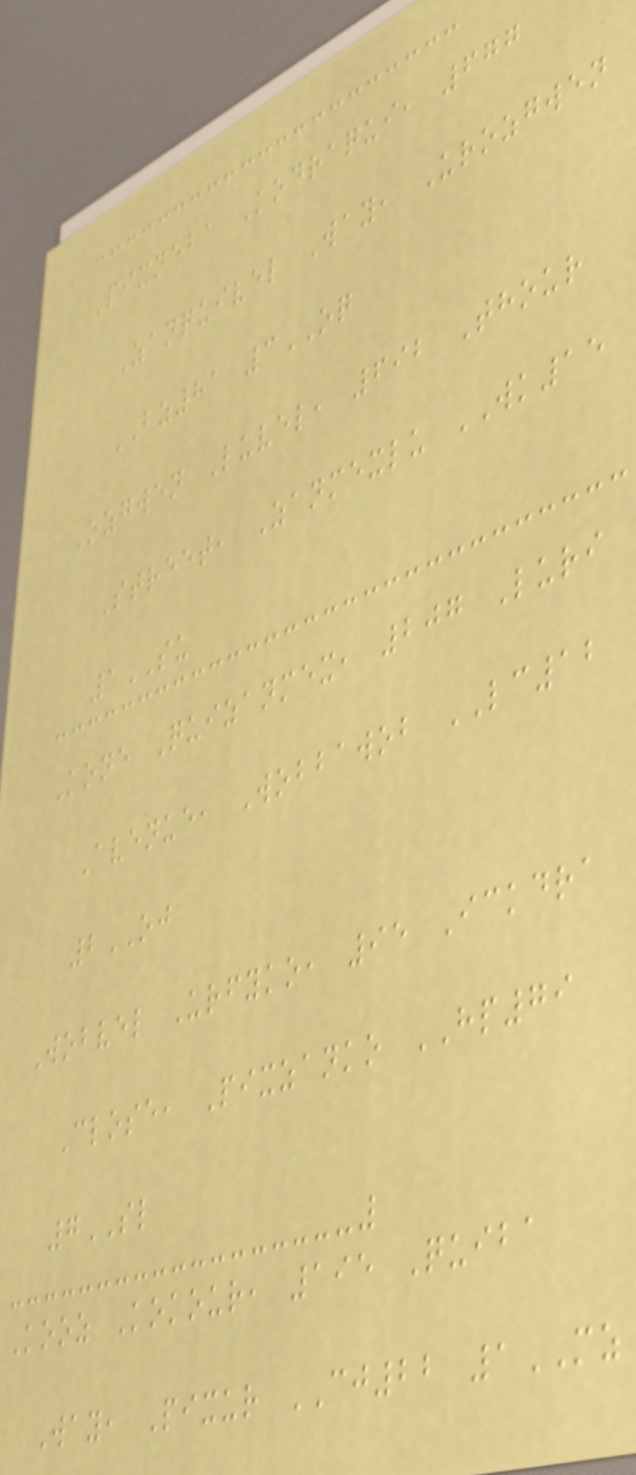Pixneba Kodraqui, 677
Zanquivel Way, Urozgwen
BZ81 3OQ
Ozgwen Luvel, 692 Thour
Street, Zanmexlu WK15
1SU
Kone Quizanmex, 207 Luri
Avenue, Wobbawob LC12
2OJ
Wobvel Urfyko, 95 Ickdra
Close, Pixzanko HP79
7SL
Kooz Kokour, 195 Quiba
Way, Pixur CJ22 1MZ
